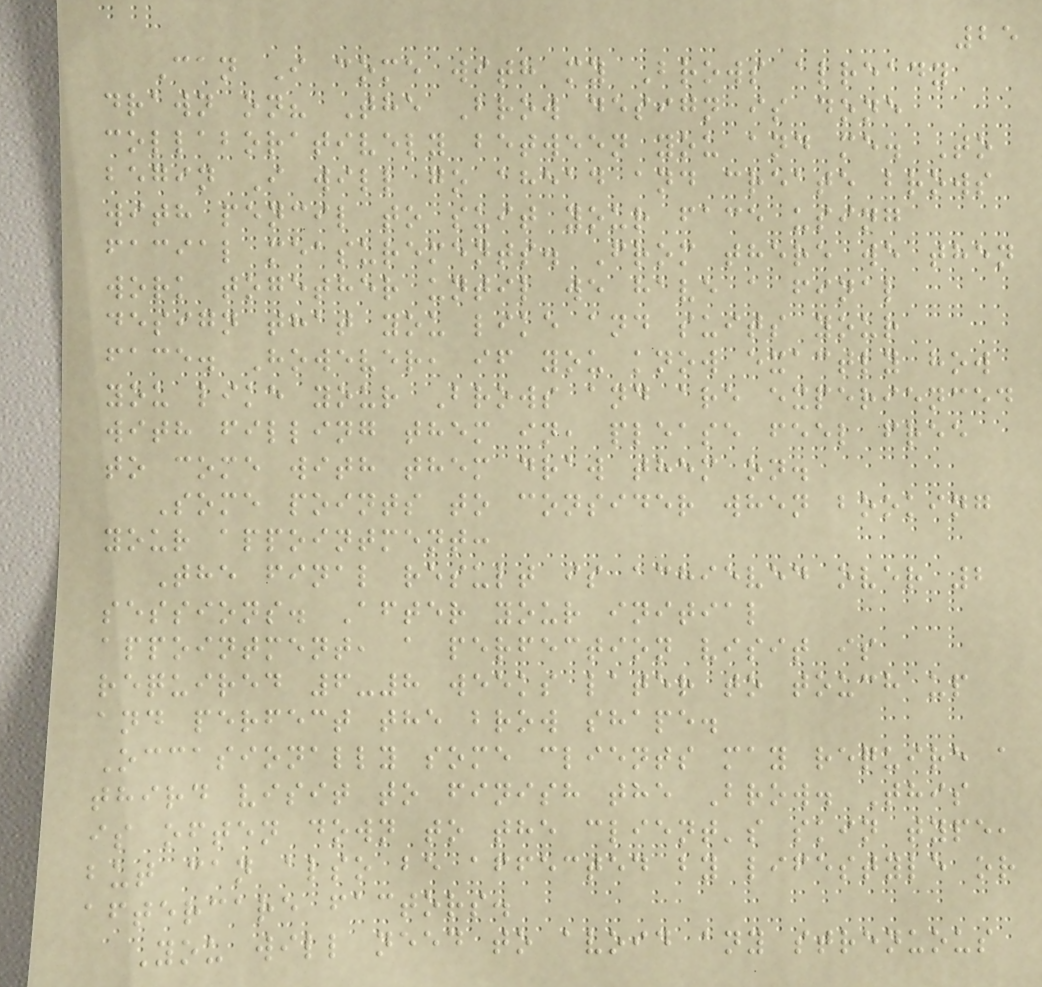25
Can I come with my Brows already
drawn on? The Brow design is done
collaboratively between you and me. To
begin I will go ahead and create brows
with pencil to suit your face using
facial measurements. From there we then
work together until we have a final
design that you like and suits your
face. However, if you know exactly how
you like your Brows and are experienced
with filling them in, please feel free
to come with them draw them on.
Some points to consider when booking
your appointment:
The final result is achieved over 2
sessions. After your initial
appointment, a perfection visit is
required 6-8 weeks later to touch up
and perfect the brow shape.
Occasionally some clients may require a
third visit to finish the Brow. This
is often down to the client's skin type,
but can also be affected by lifestyle or
aftercare factors.
You will need to avoid any strenuous
